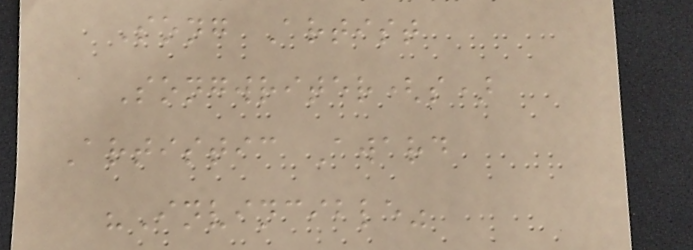Song Artist
Songwriter(s)
Artistic Award
"Invincible"
